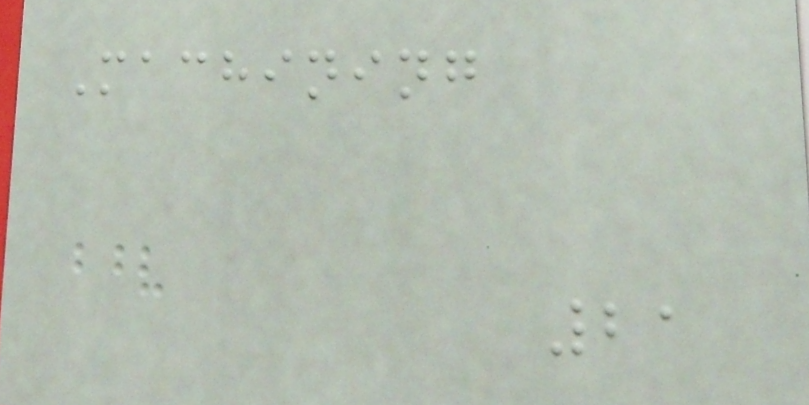Machining
21
